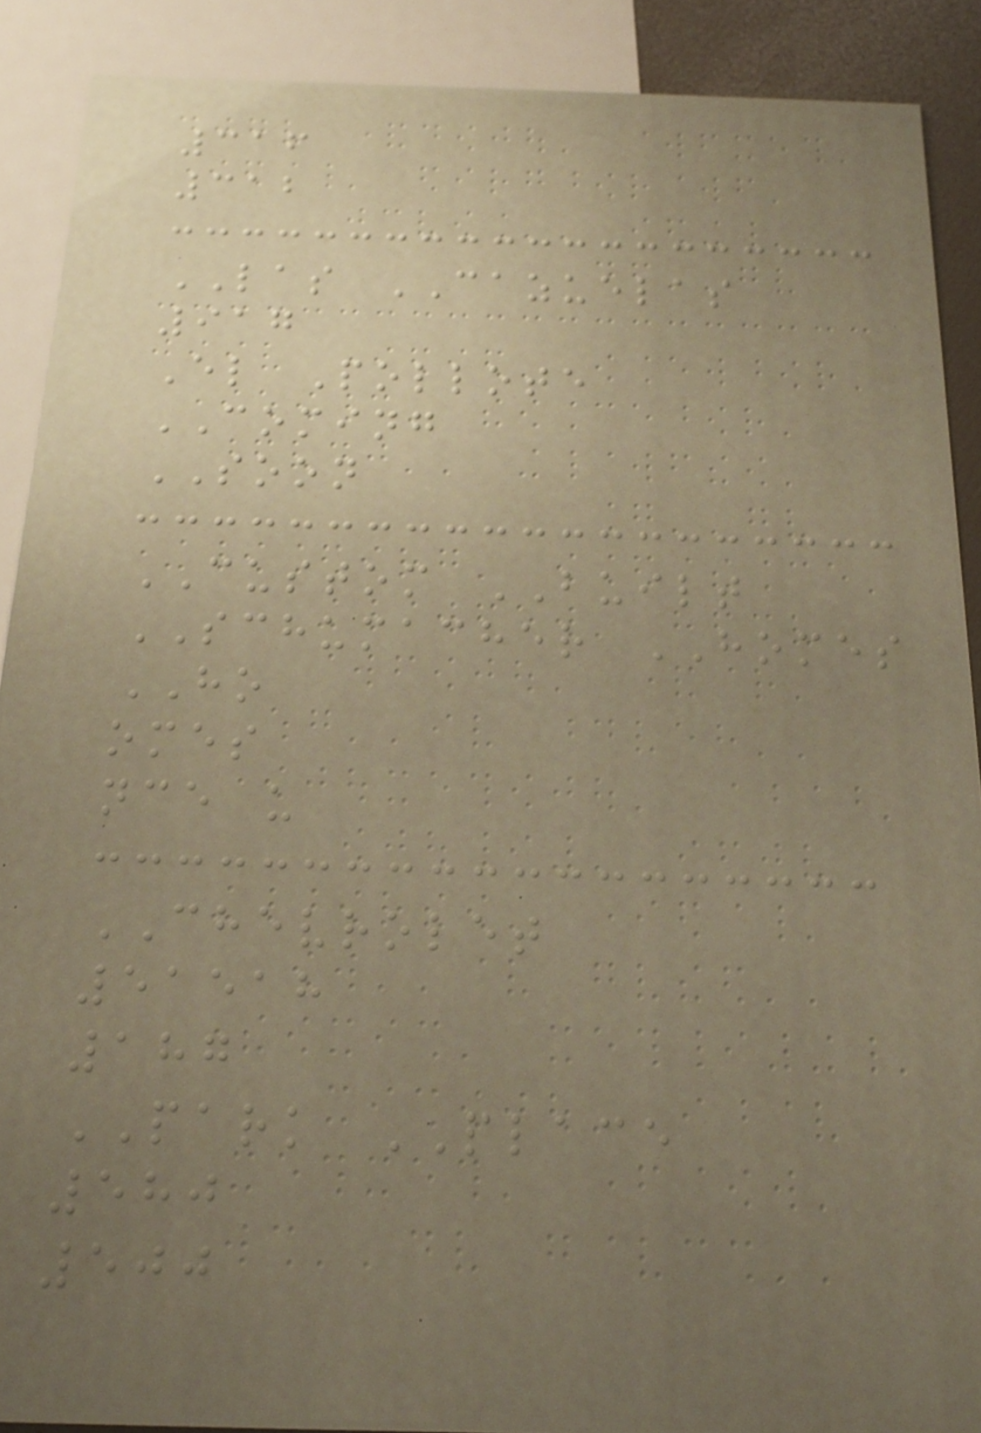316
312
LAS CAZUELAS
917
El Pollote
COMING
SOON
CUSTOM BUILT
SCHUMACHER HOMES
HO
omes
nce u
CHEVROLET
51518
187
PARK PLACE
580
500
